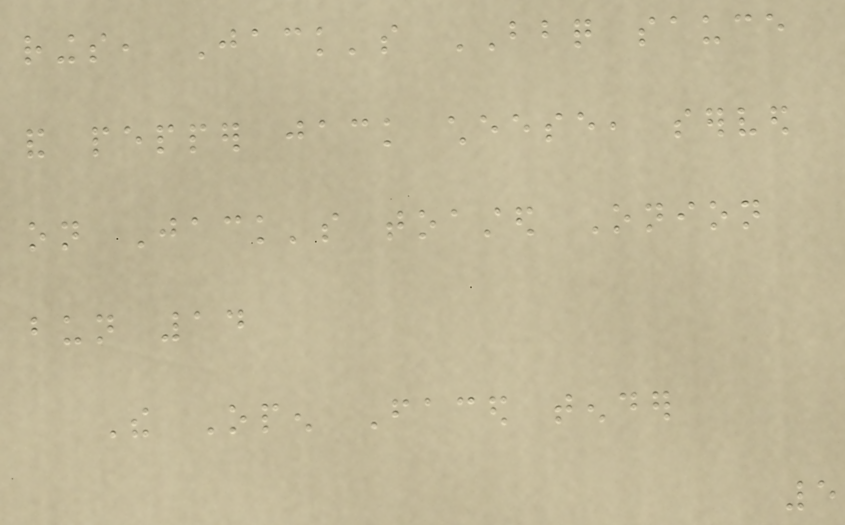rings, Jack's BBQ sauce
and pepper jack cheese, served
on Jack's toasted Onion
bun 14
The Open Faced tender
5
